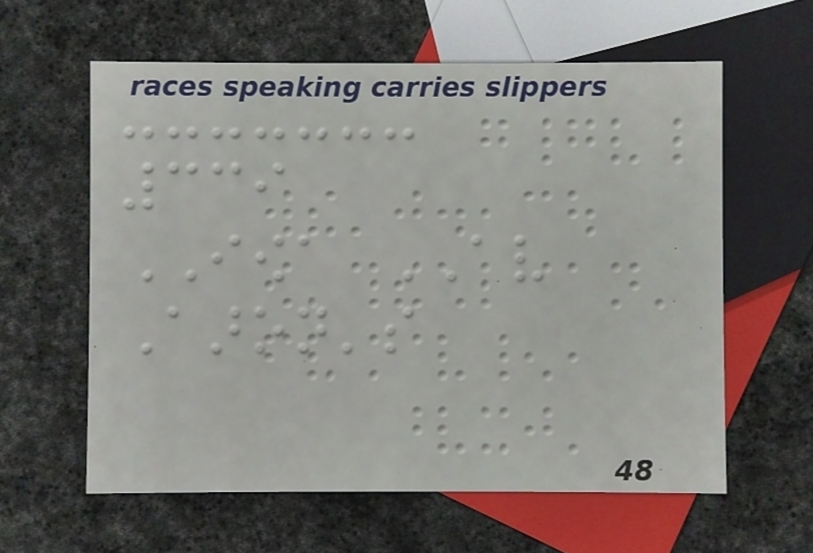339
IOWA AV
Aaron's
